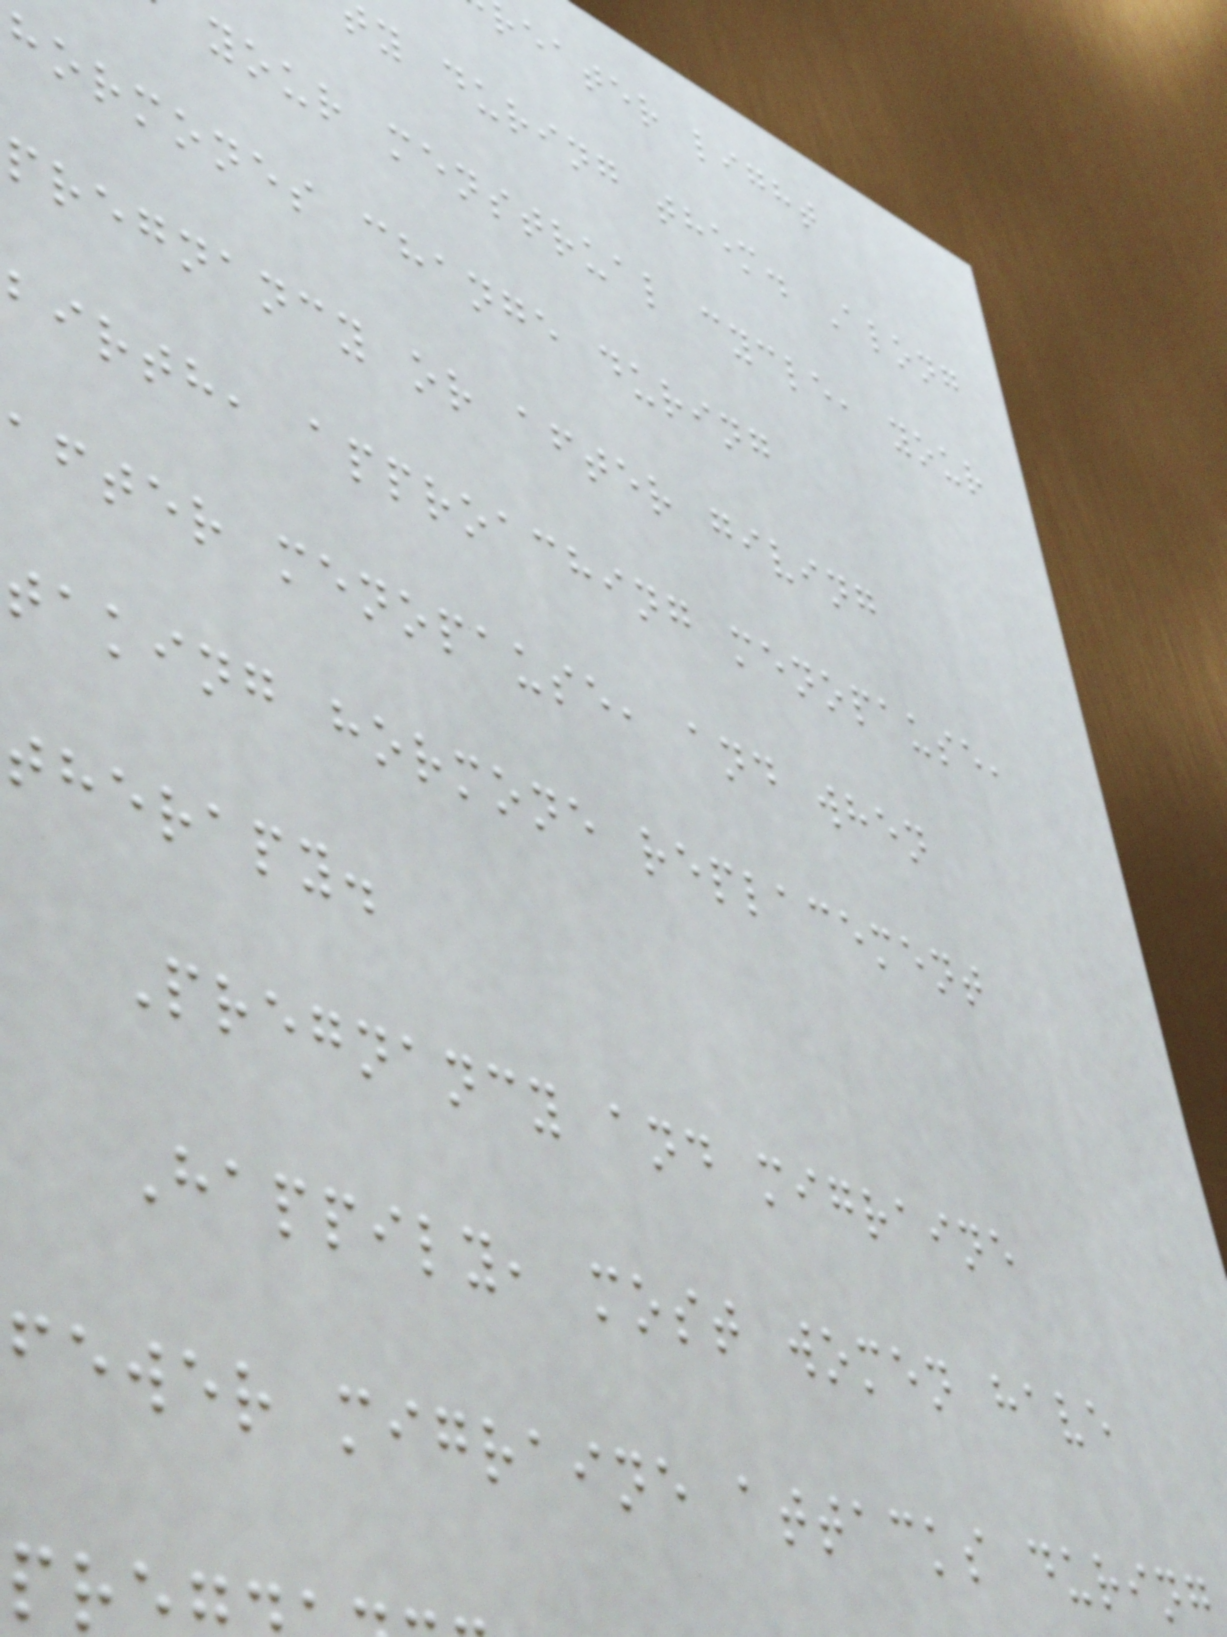eater light
y during them. Along
your menstrual cycle, your
hormones change during
pregnancy or after giving
birth, approaching menopause,
after menopause, and when
taking hormone replacement
therapy.
Pregnancy and migraine
Happily, most women have
fewer migraine attacks during
